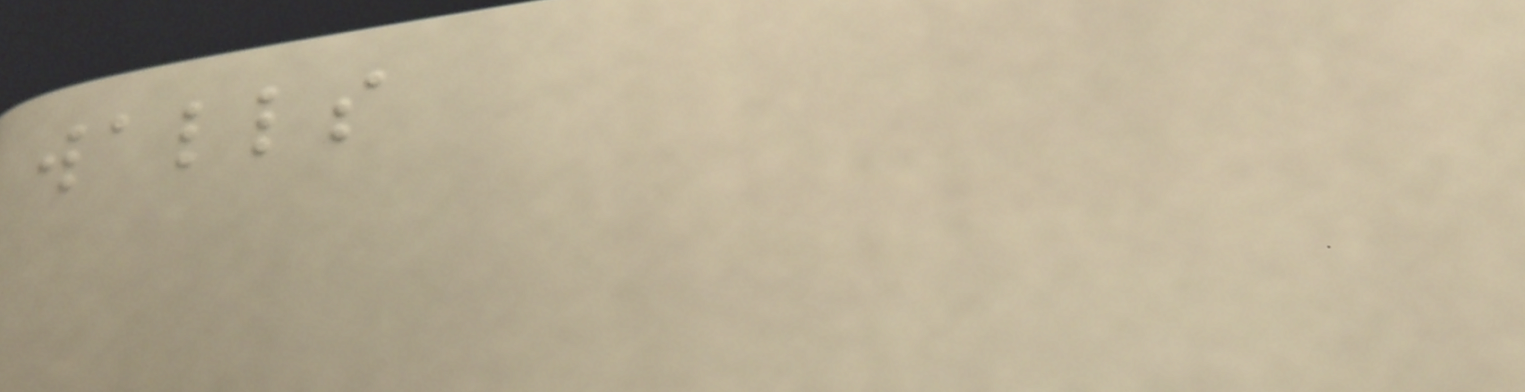walls
